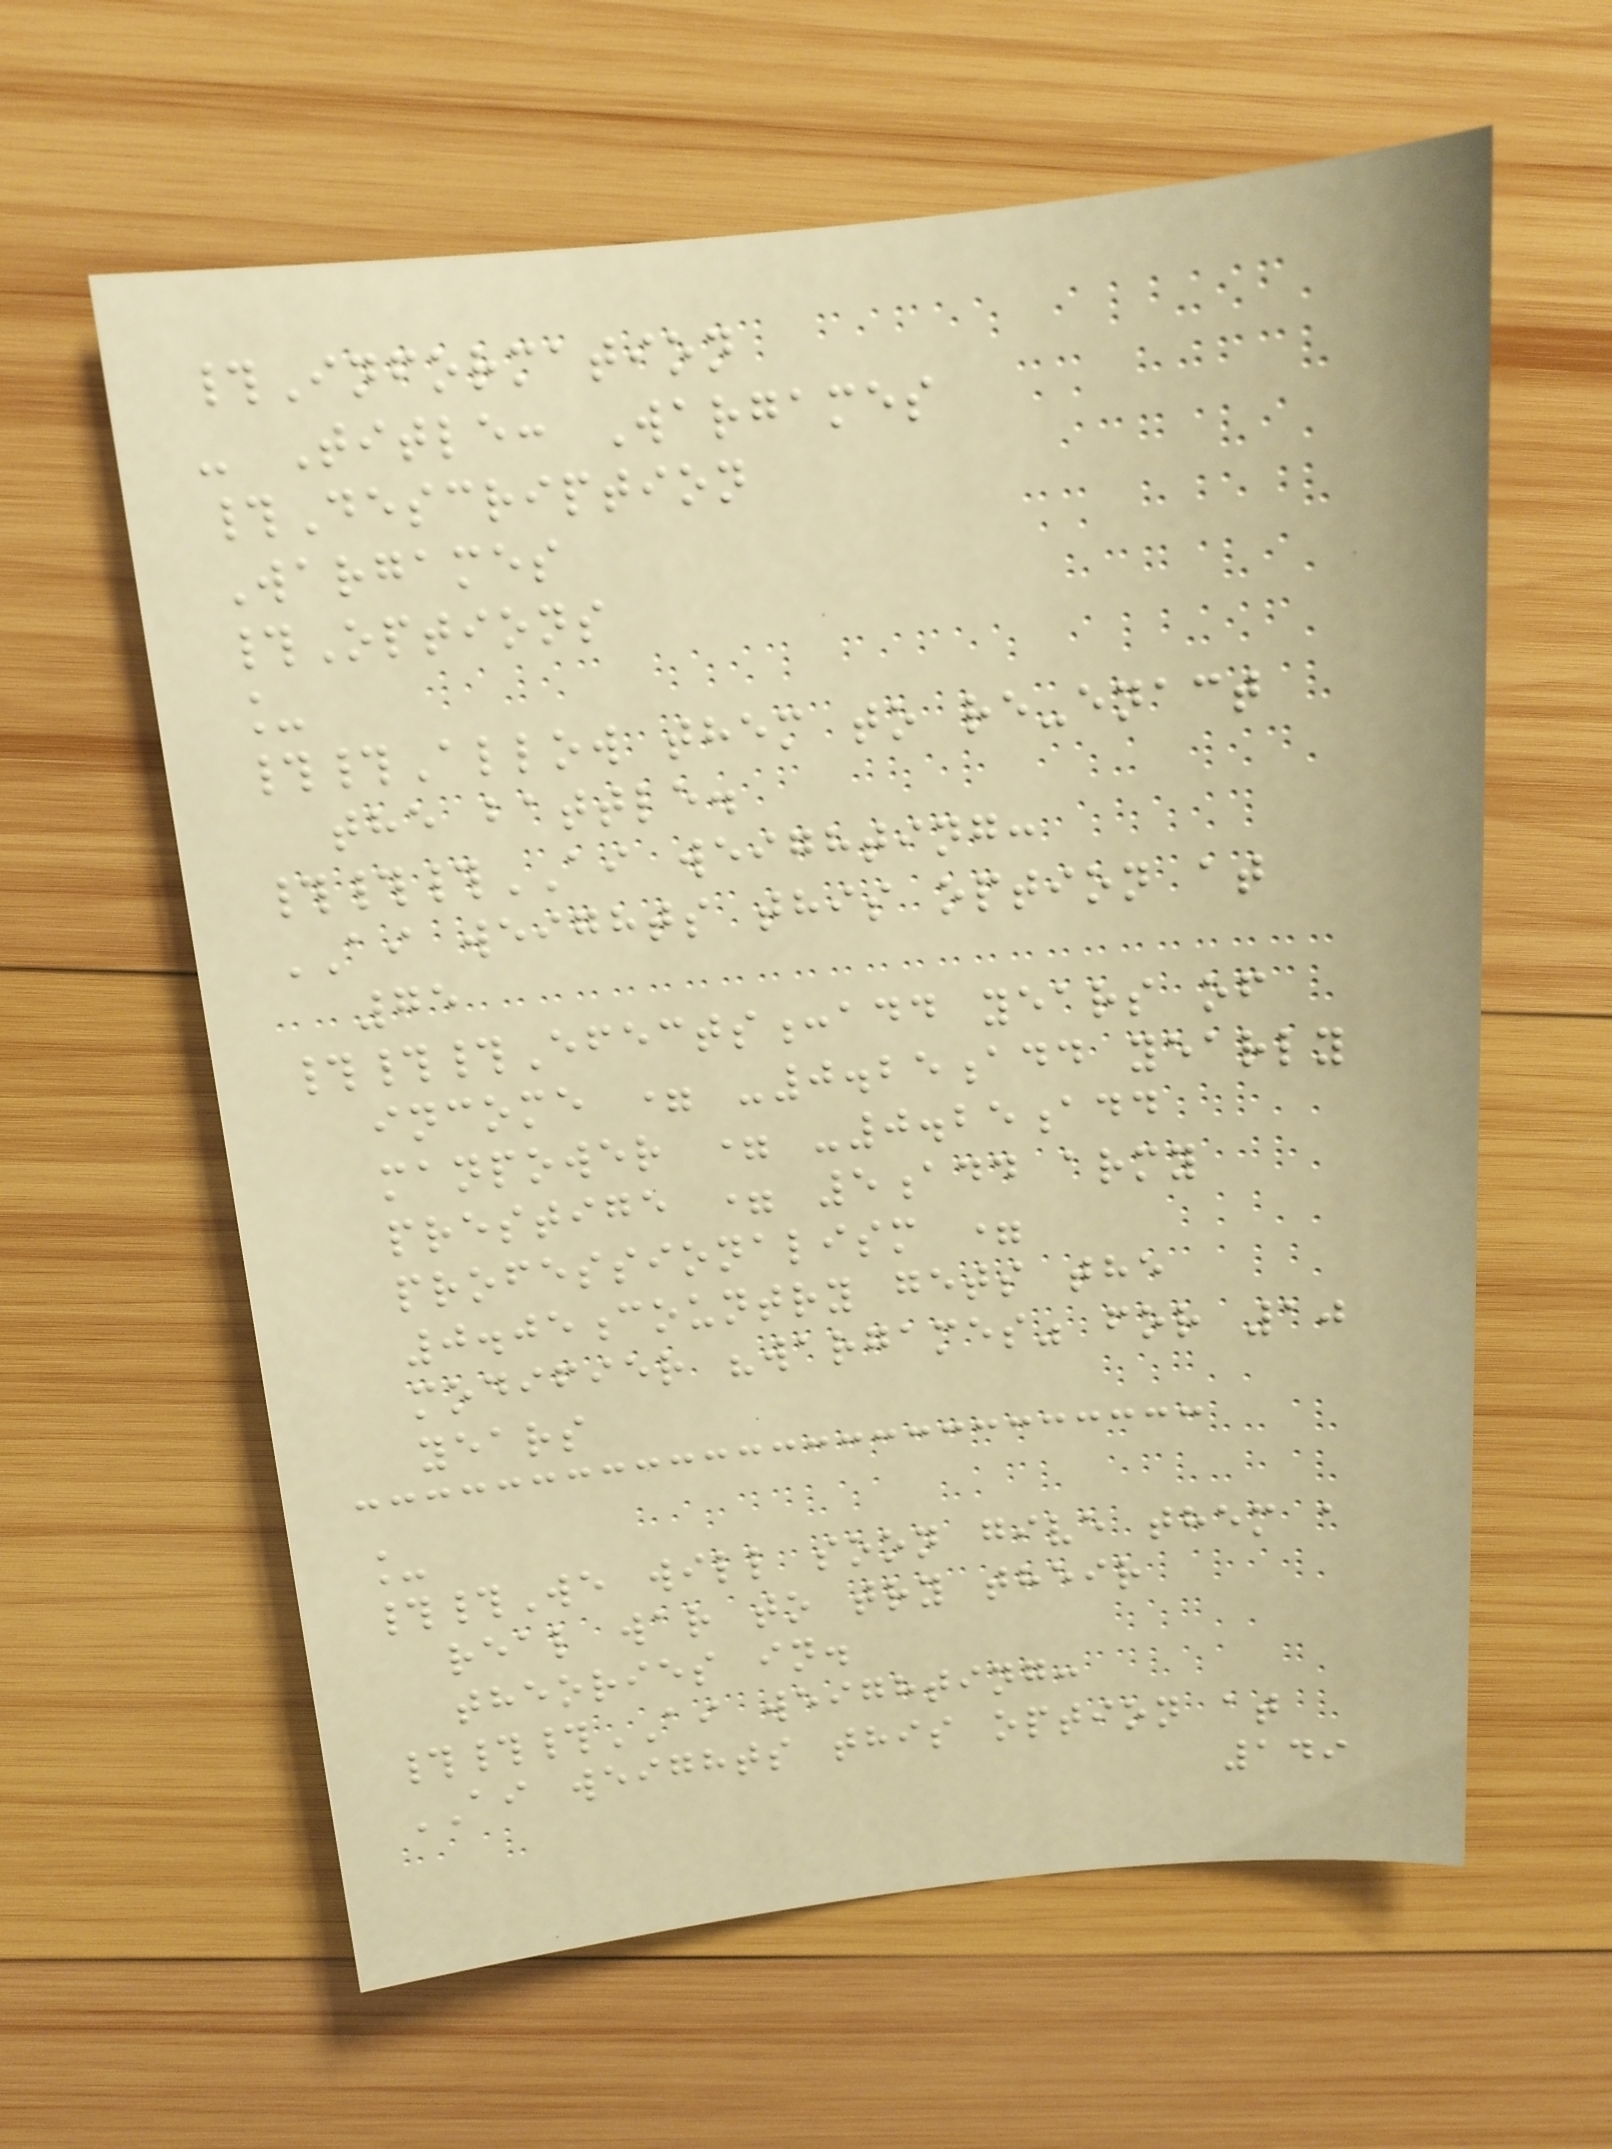#Information
- Title: Wargames
#Description
Wargames
#Options
_
##Allow them to re-enact
the battle.
###AI weighting:
AI weights this option at
75
###Efects:add years of
income = -0.25add yearly
manpower = -0.25add
prestige = 5add army
professionalism =
0.05country gets the
modifier "wargames" for 10
years
_
##We will soon give them a
real war to try their
theories in.
###AI weighting:
AI weights this option at
149
